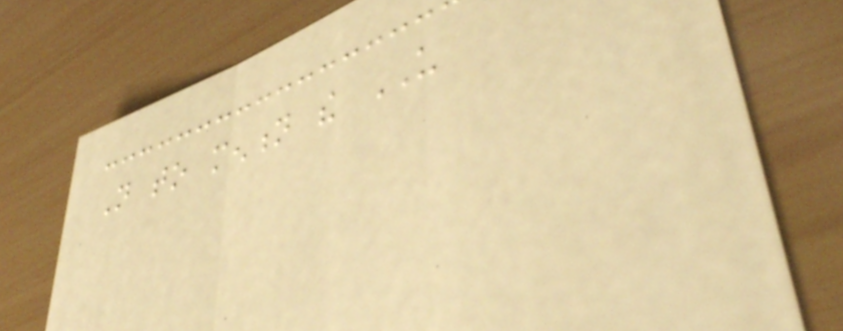Not to mention the US
